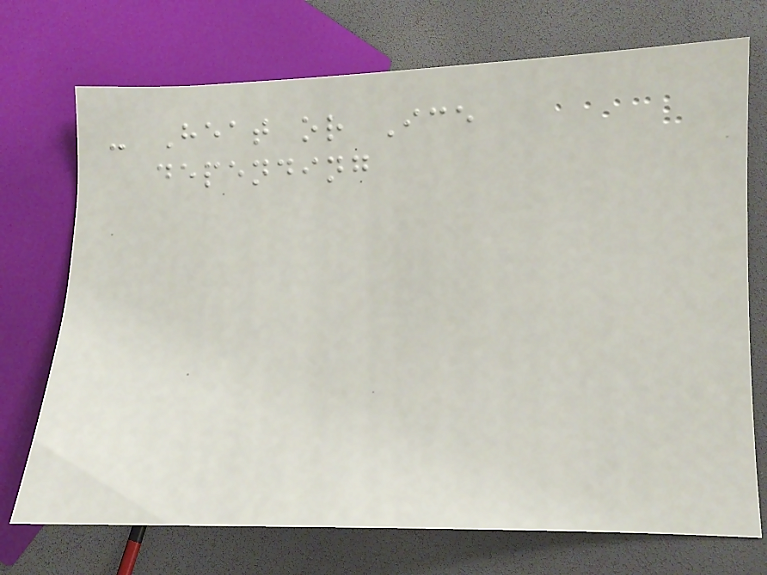- Heat or Ice
depending
